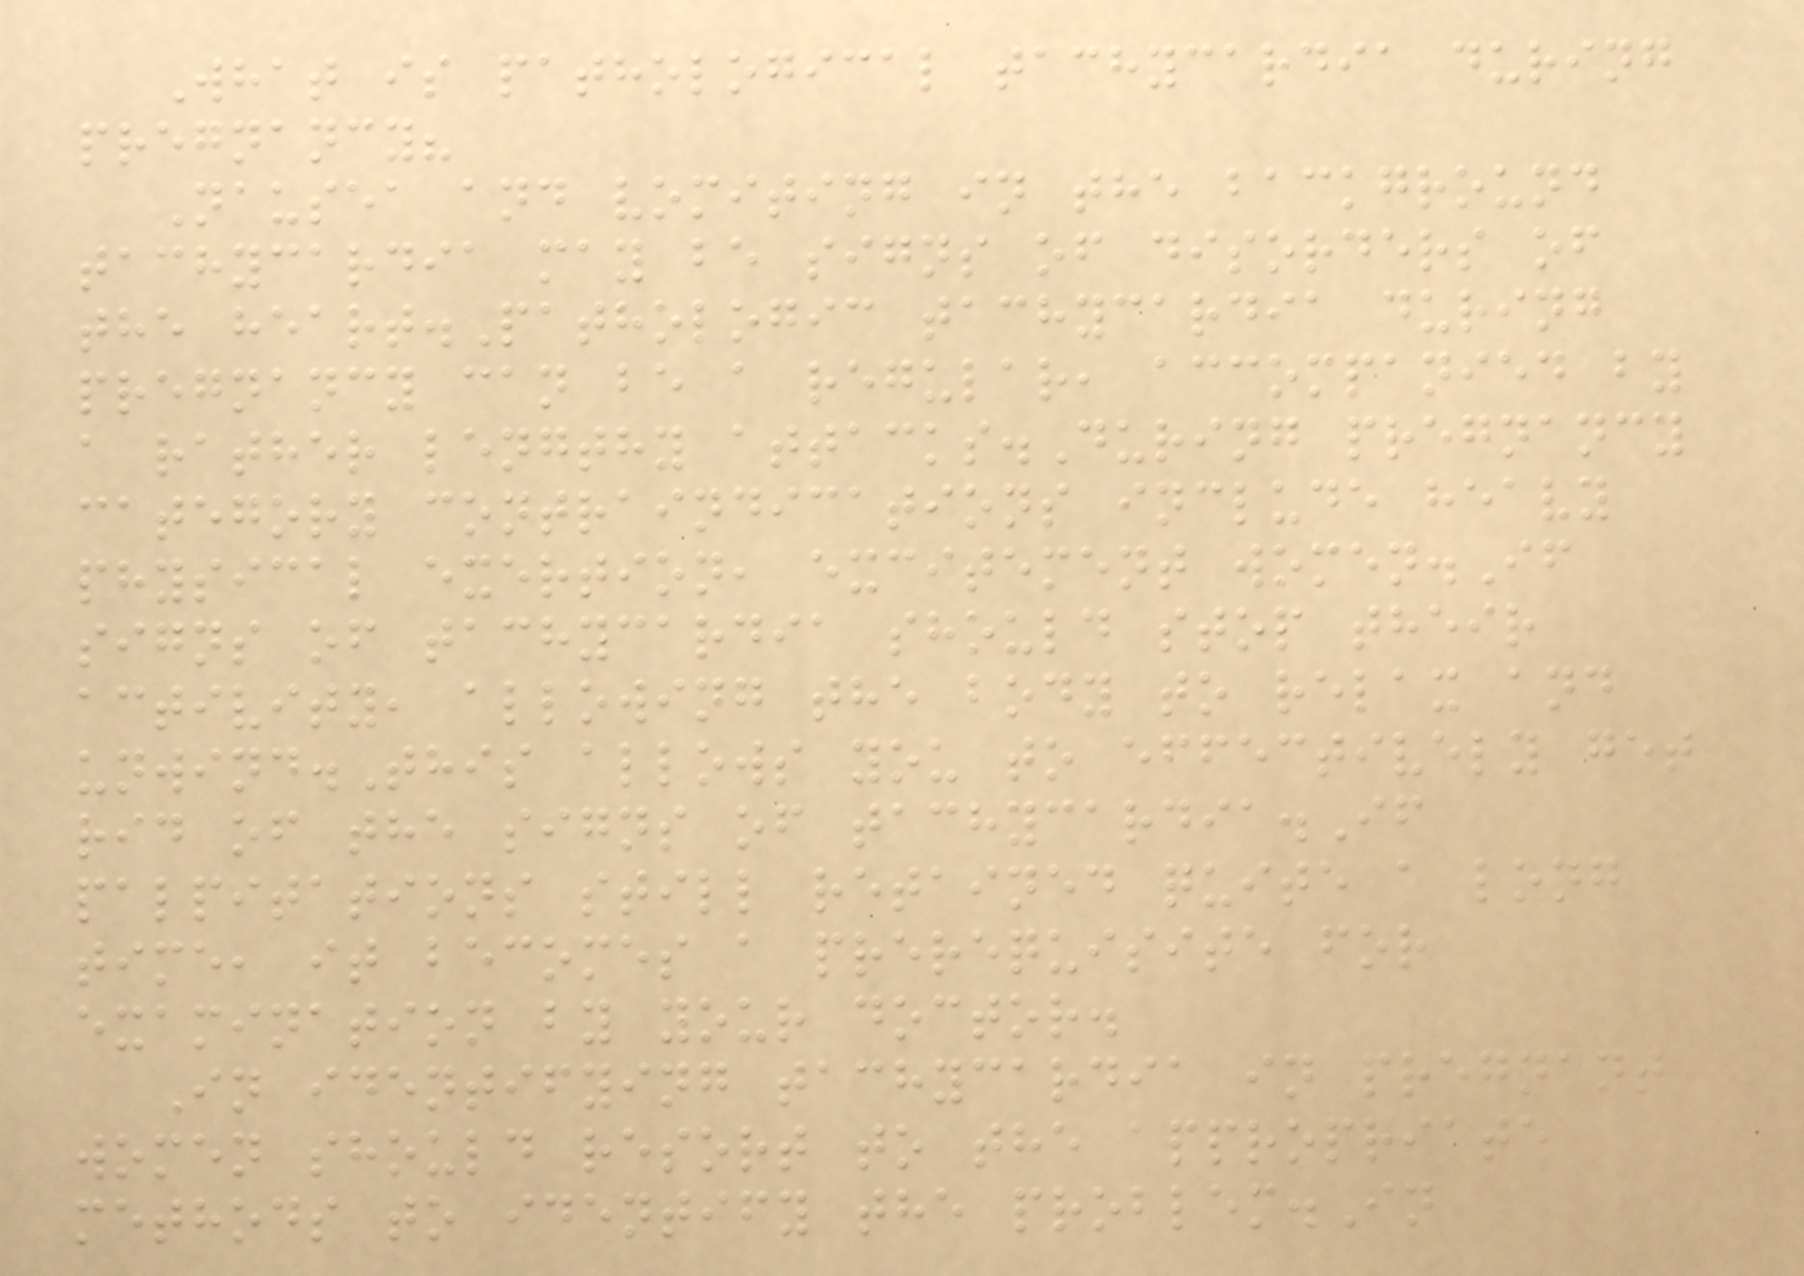What is pathological tachycardia during
pregnancy?
Nausea and vomiting in the background
tachycardia may be signs of disorders of
the heart.Pathologic tachycardia during
pregnancy can be a regular, accompanied by
a rather lengthy attacks.During pregnancy
category contraindications include heavy
physical exertion, excitement women.If
signs of tachycardia should stop their
activity, allowing the body to relax and
unwind.This allows you to effectively get
rid of the signs of tachycardia.If
palpitations still retained quite a long
time, it becomes a prerequisite for
examination by your doctor.
In identifying tachycardia in pregnant
women should resort to the appropriate
methods to identify the problem.In
